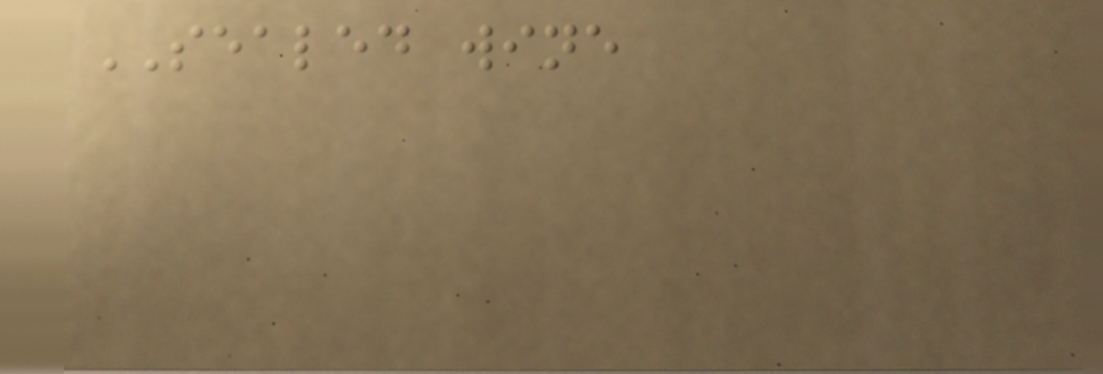SEALED wine
